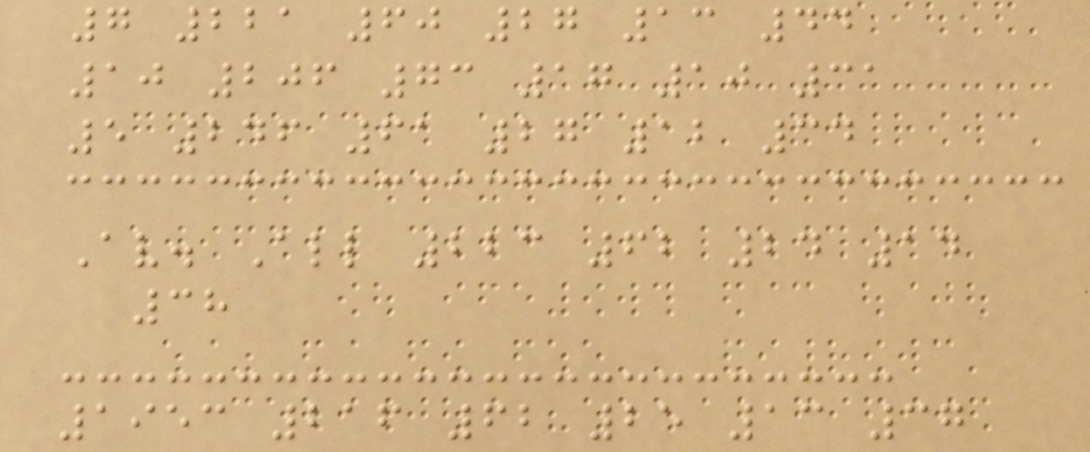7 221 60 27 13 44
10 206 73 17 10 31
5 246 61 27 12 34
Av. All 223 62 24 14
38
1953 216 62 25 13 37
